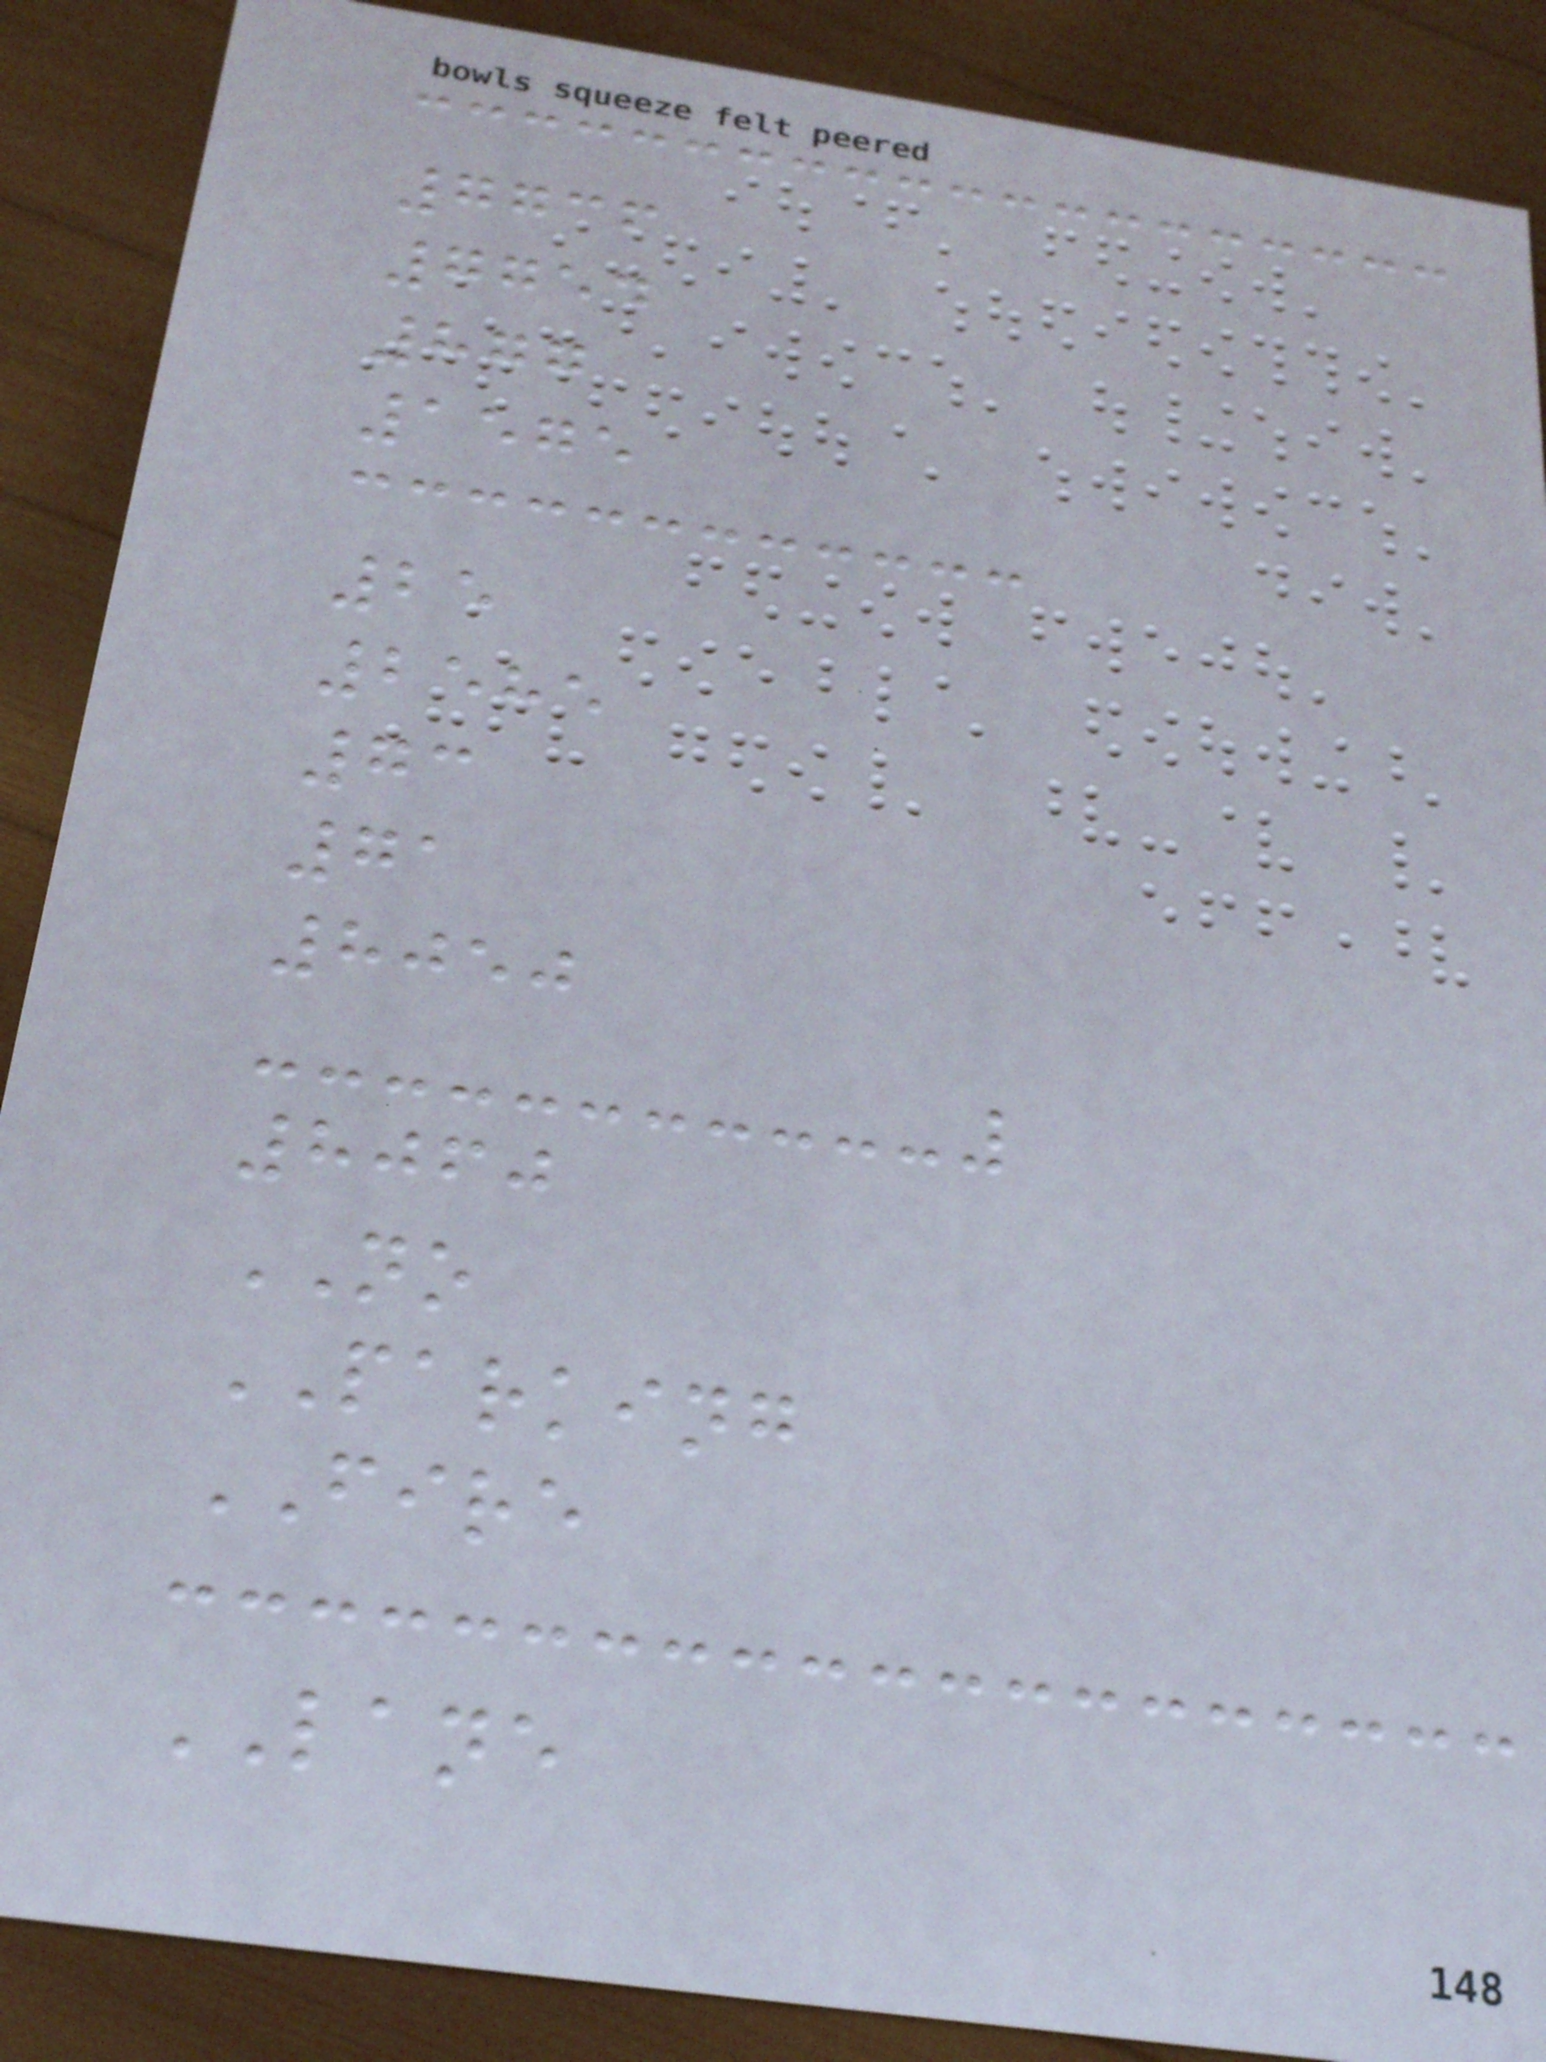7736
7754
877
1575
25
2585
73
71
8050
8060
NO
PARKING
FIRE
LANE
